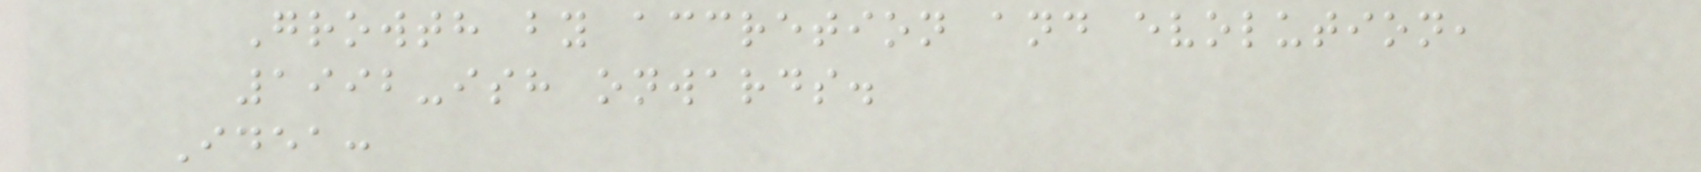Growth by accretion and evolution,
1992-ish onwards.
Idea:
